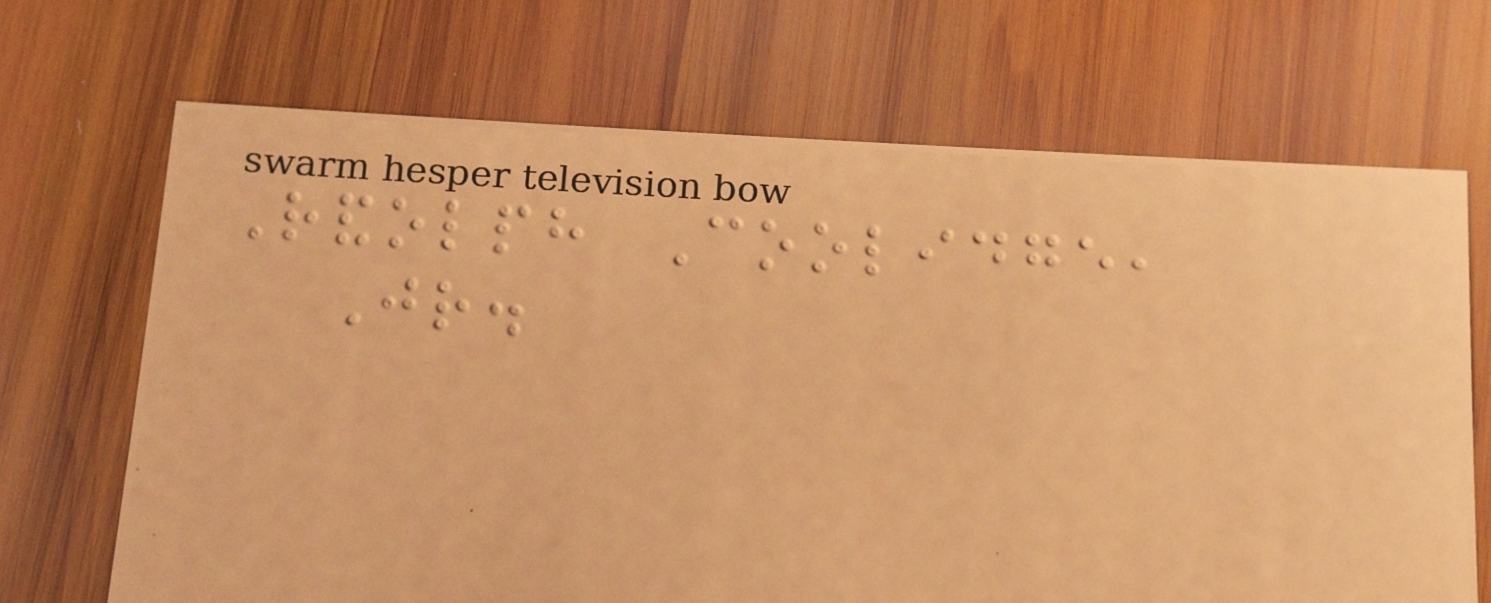Randolph Coolidge,
Jr.
